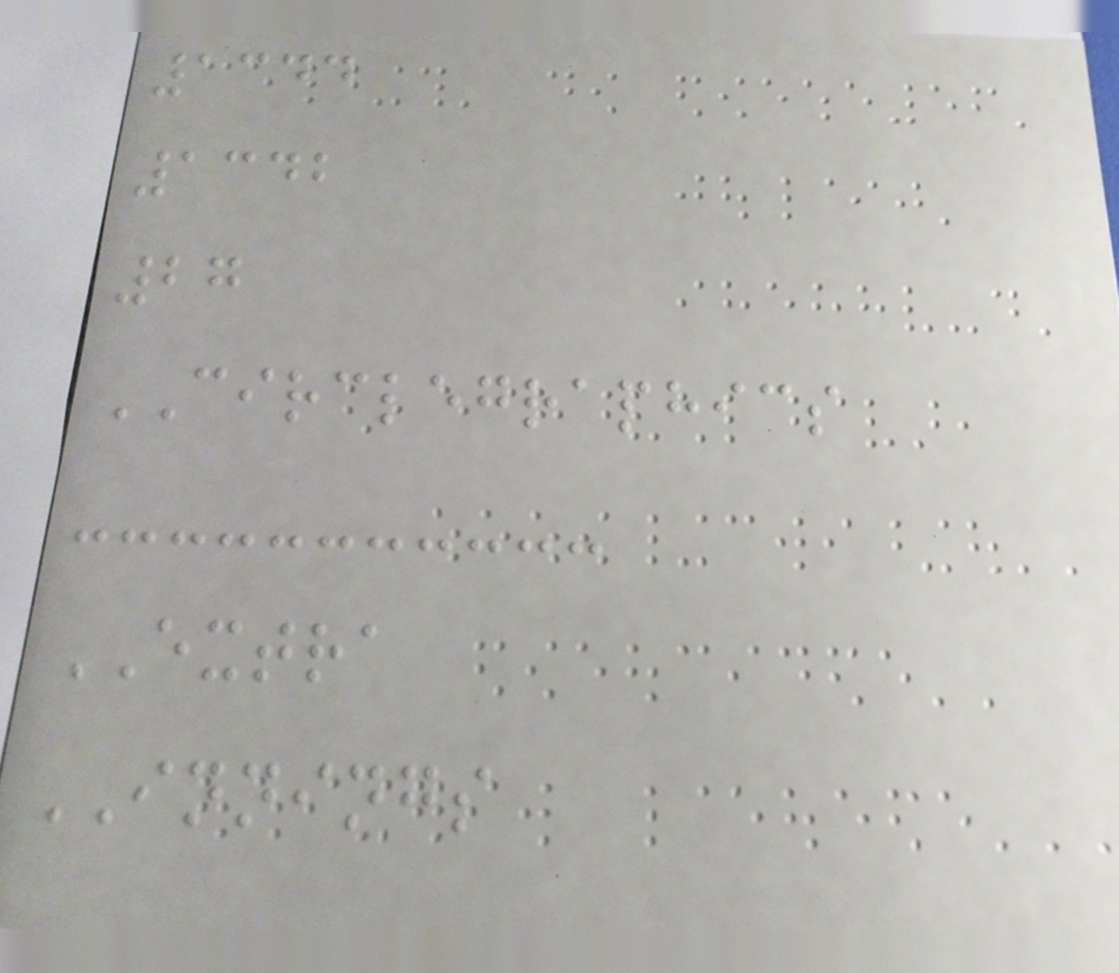1344
1342
27
CIRCLEGRAPHICS
EXTRA
INNINGS
